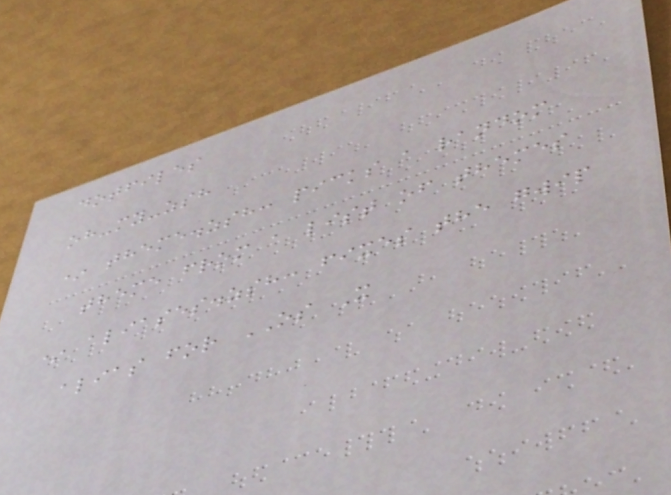dotfiles
oh-my-zsh
* theme.zsh: picks a random
theme from a list of themes
* aliases.zsh: fixes the gwip
alias for OS X
